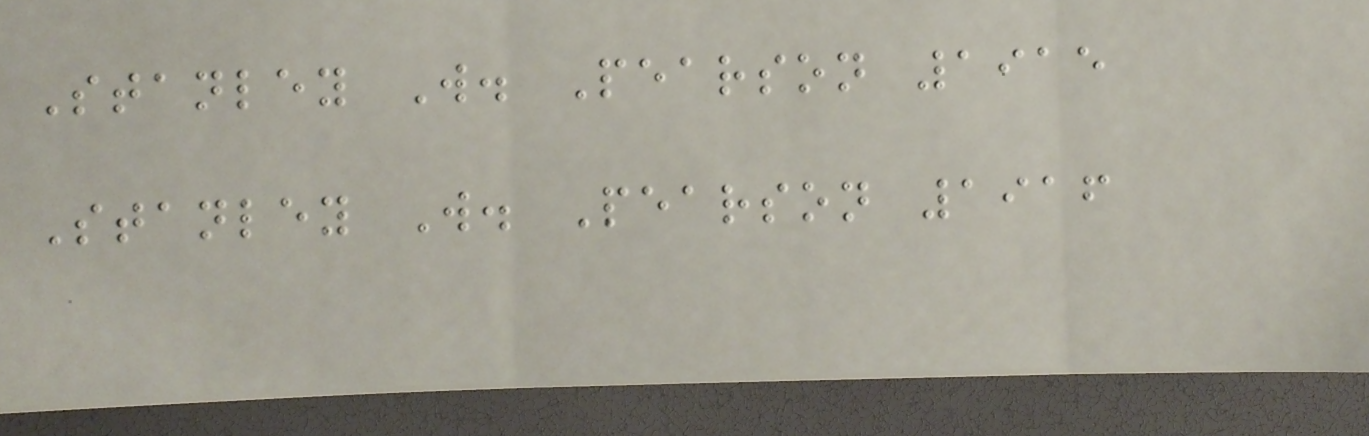Stanley W. Pearson 1915
Stanley W. Pearson 1916
